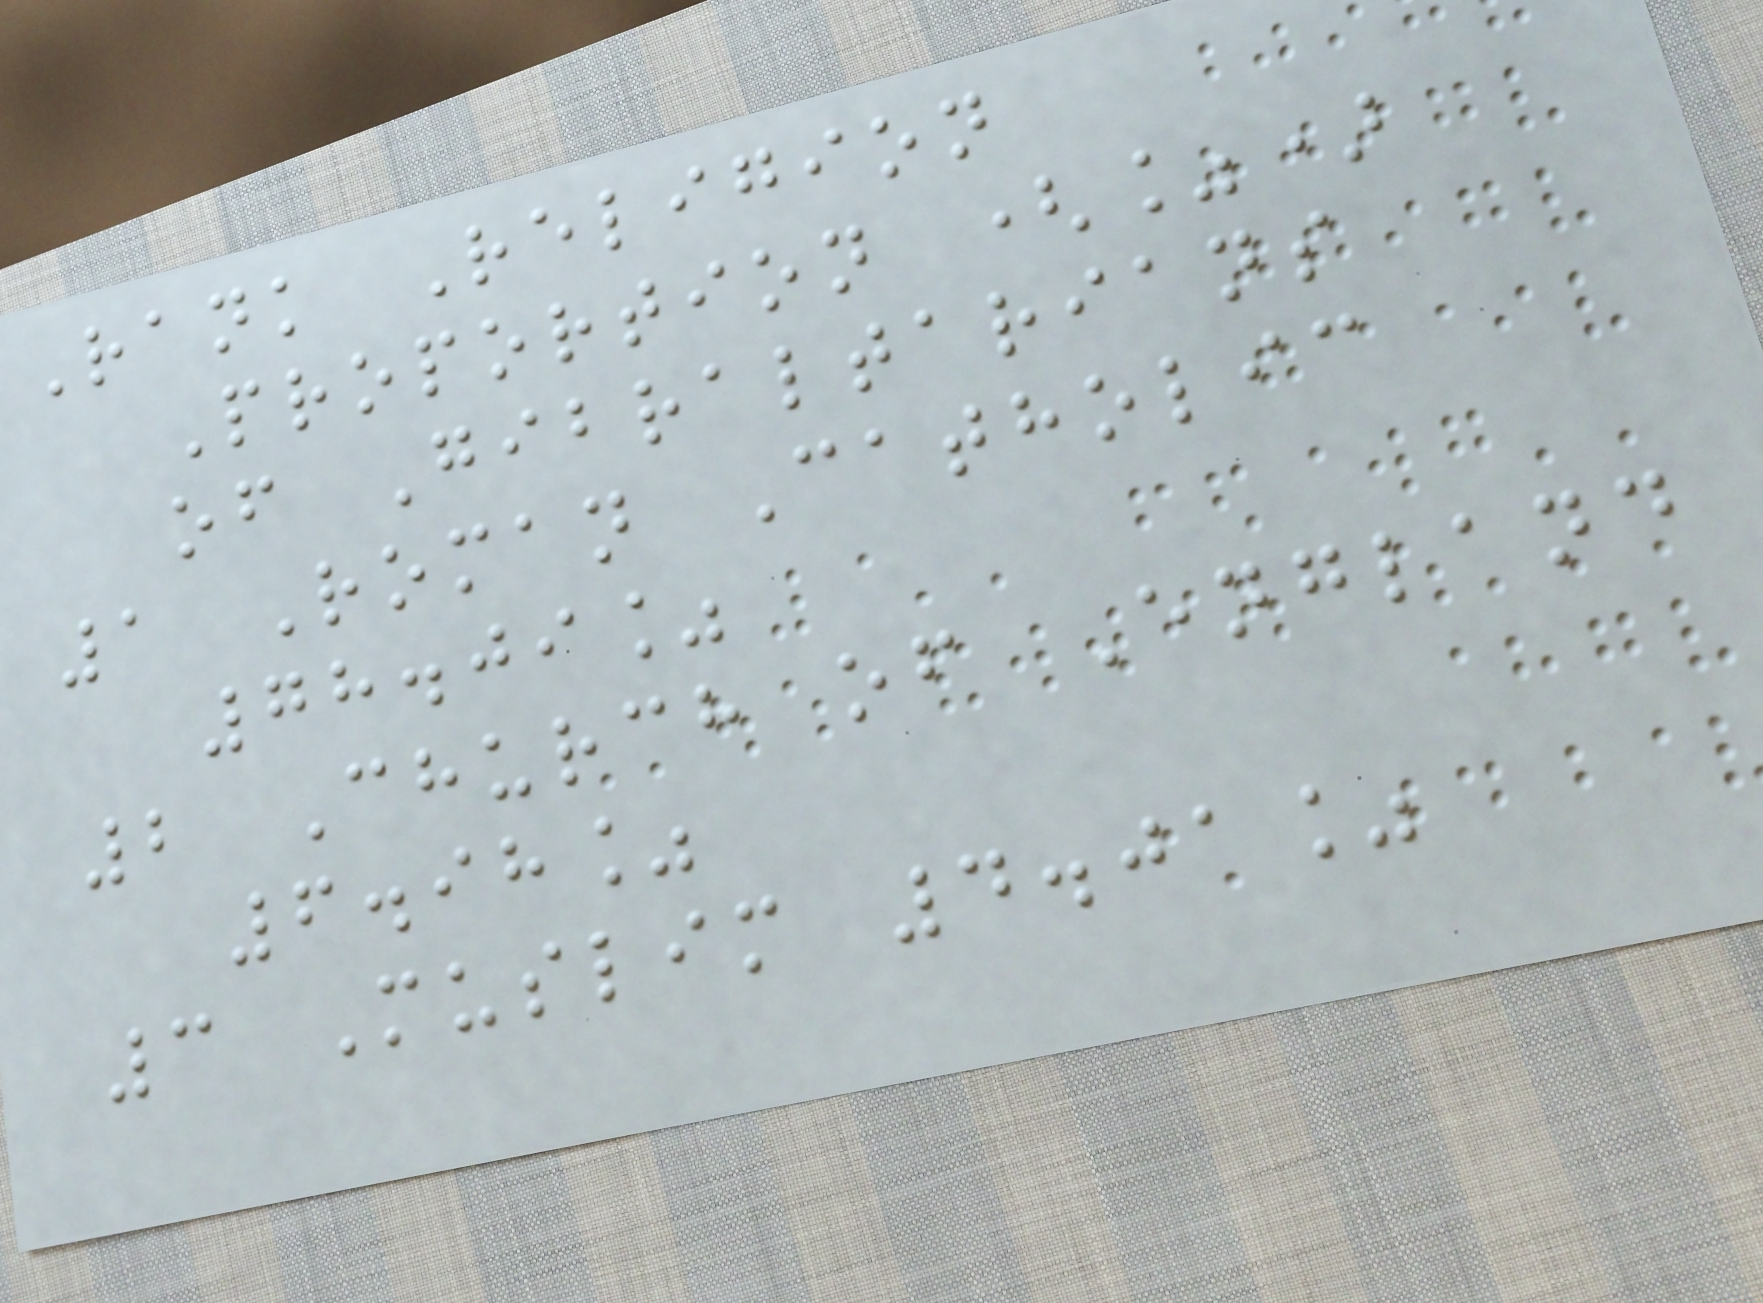Rank Religion
Proportion (%)
of Gibraltarians
1 Roman Catholic
78.09%
2 Church of England
6.98%
3 Muslim 4.01%
